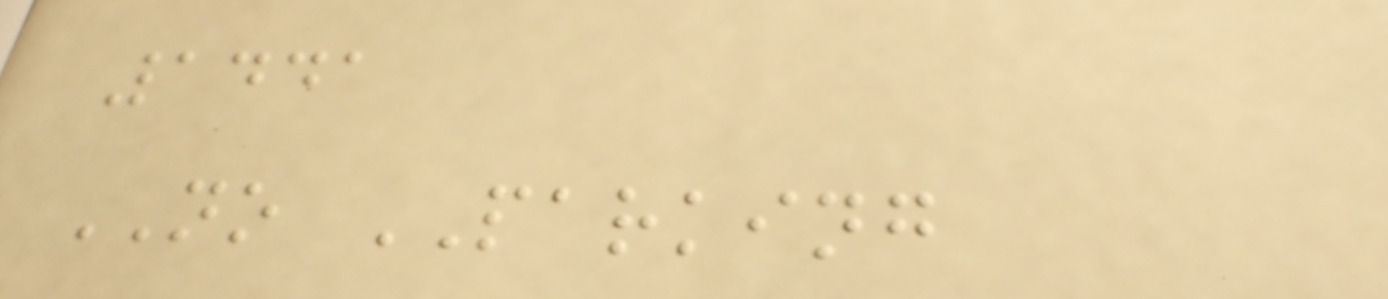1441
NO PARKING
